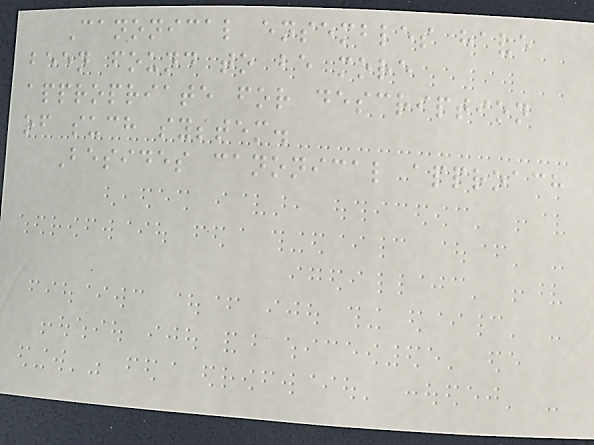Canonical ensembles have
been found to be more
appropriate for description
of such system.
Besides canonical approach
